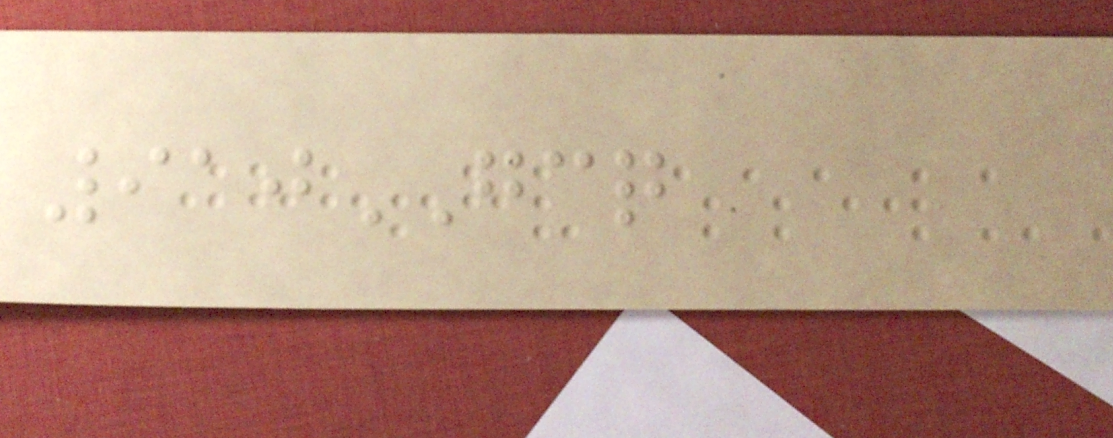910GCQ
